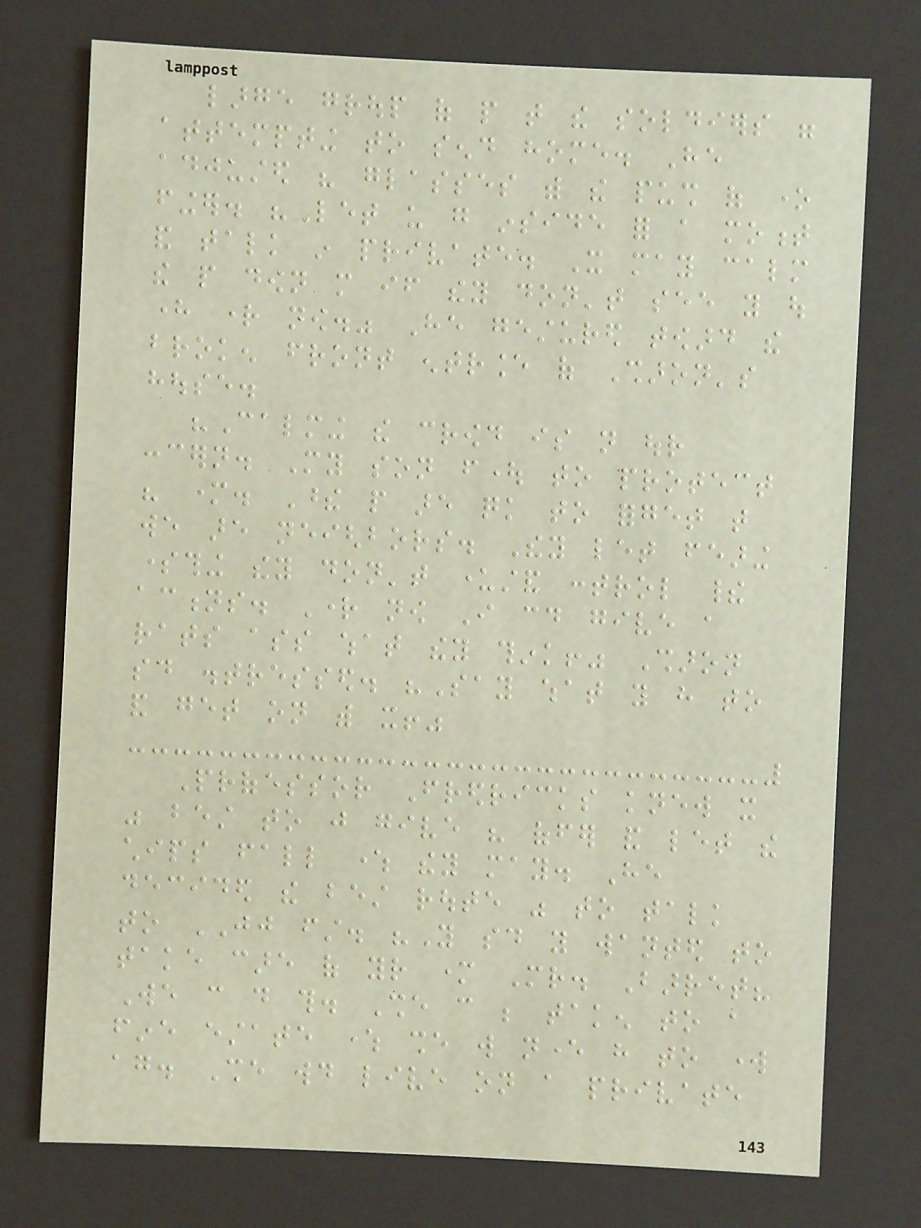large group of people that the soldiers were
attempting to send home. He
adjusted his glasses with the push of one
finger. "Let us go inside for a moment
and talk in private. It may calm
the people down more if they don't see you out
here right now." He gestured toward the
broken front entrance of Sharon's
house.
"Calming the crowd is not our
concern. My son fought to protect
his mother. These people are quick to forget that
we are neighbors. They let fearing
something they don't understand control their
actions. Right now I could give a
rats ass what they think!" Sharon
said distressed. "Say what you have to
and get on with it!"
Professor Fredricks knew it
was best to just give his offer and let the
chips fall where they may. He
decided the best route was to talk
to JJ first. "You said you wanted to
take care of your mother Mr. Barret?
We can do this. She can be taken to a
fine estate where she will never have to work
again. She would live on a private
